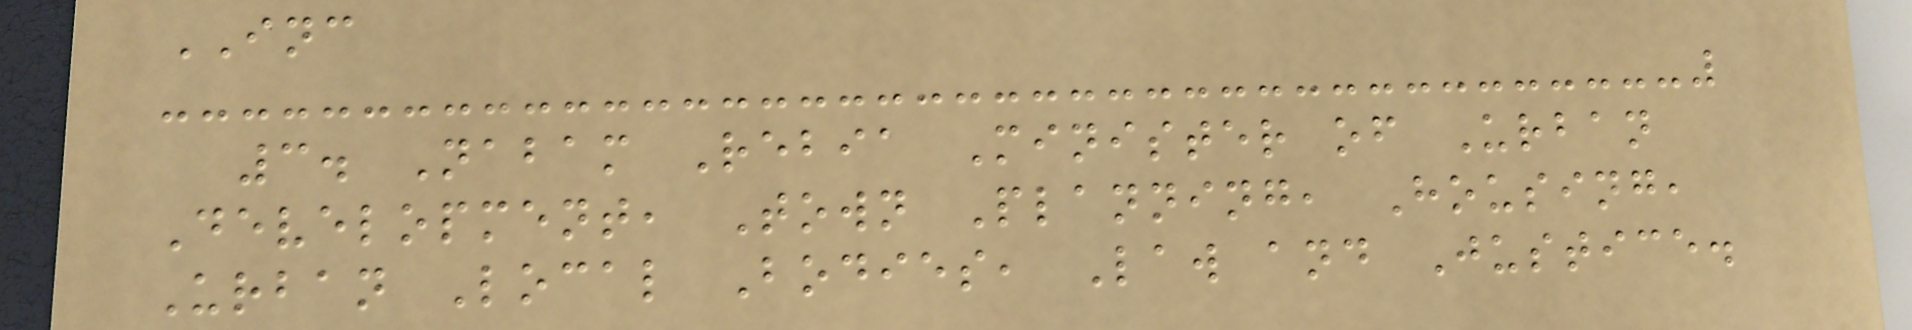INC
3. Nabam Rebia Minister of Urban
Development, Town Planning, Housing,
Urban Local Bodies, Law and Justice.
